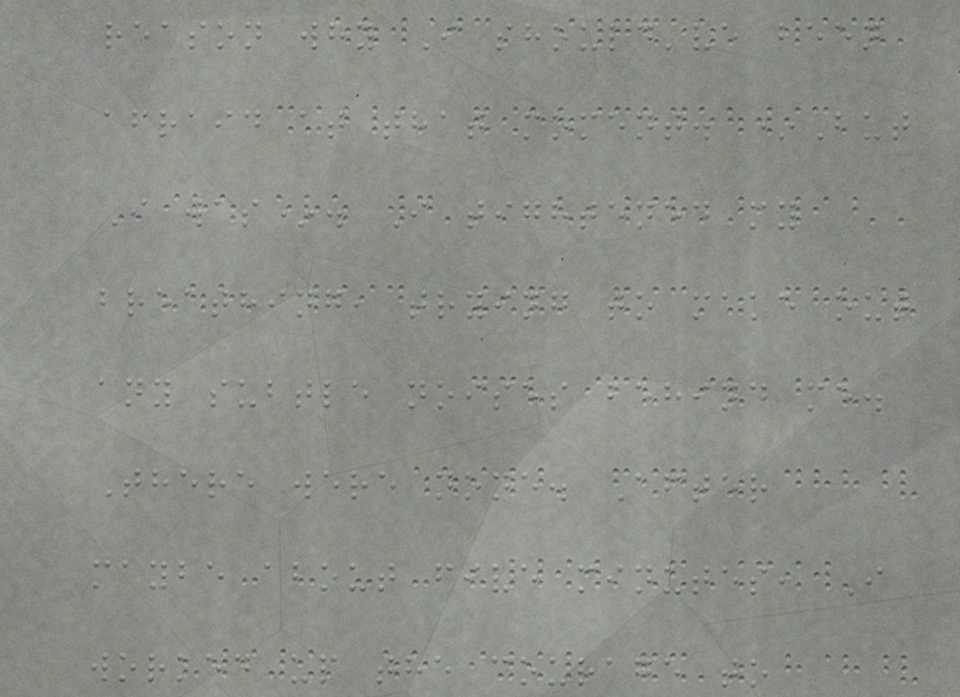reason why I should've been
afraid at that moment. *But
I was*. I tightened my
breathing, trying to make out
any subtle noises behind me.
There were none. After
maybe about five minutes, I
worked up the courage to
